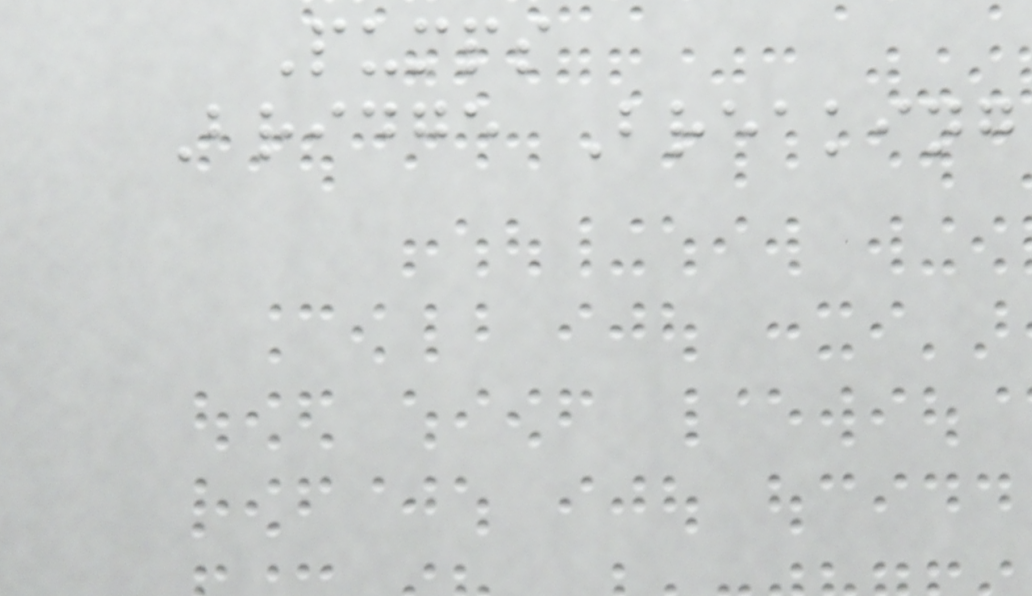Pumps
Bridge Breaking
